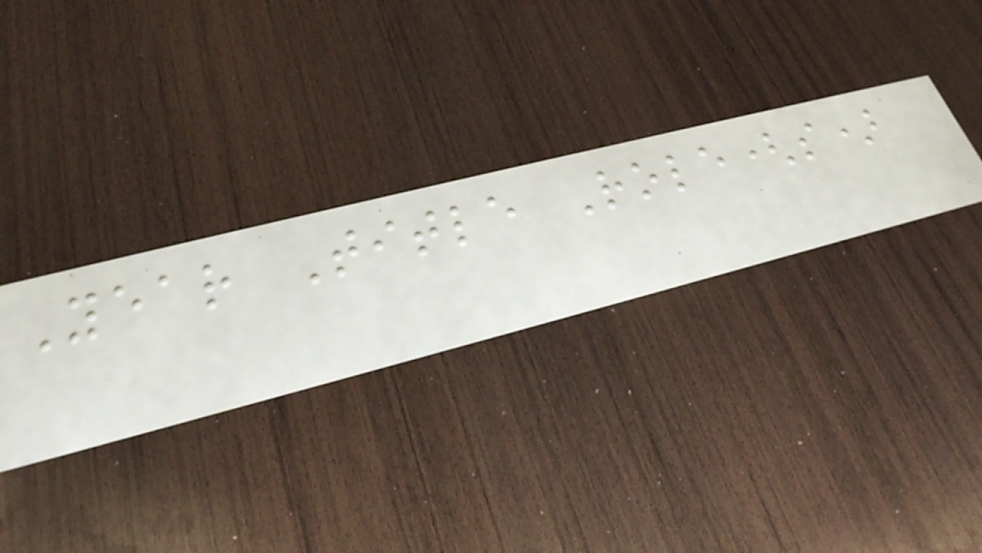Year Title Role(s)
